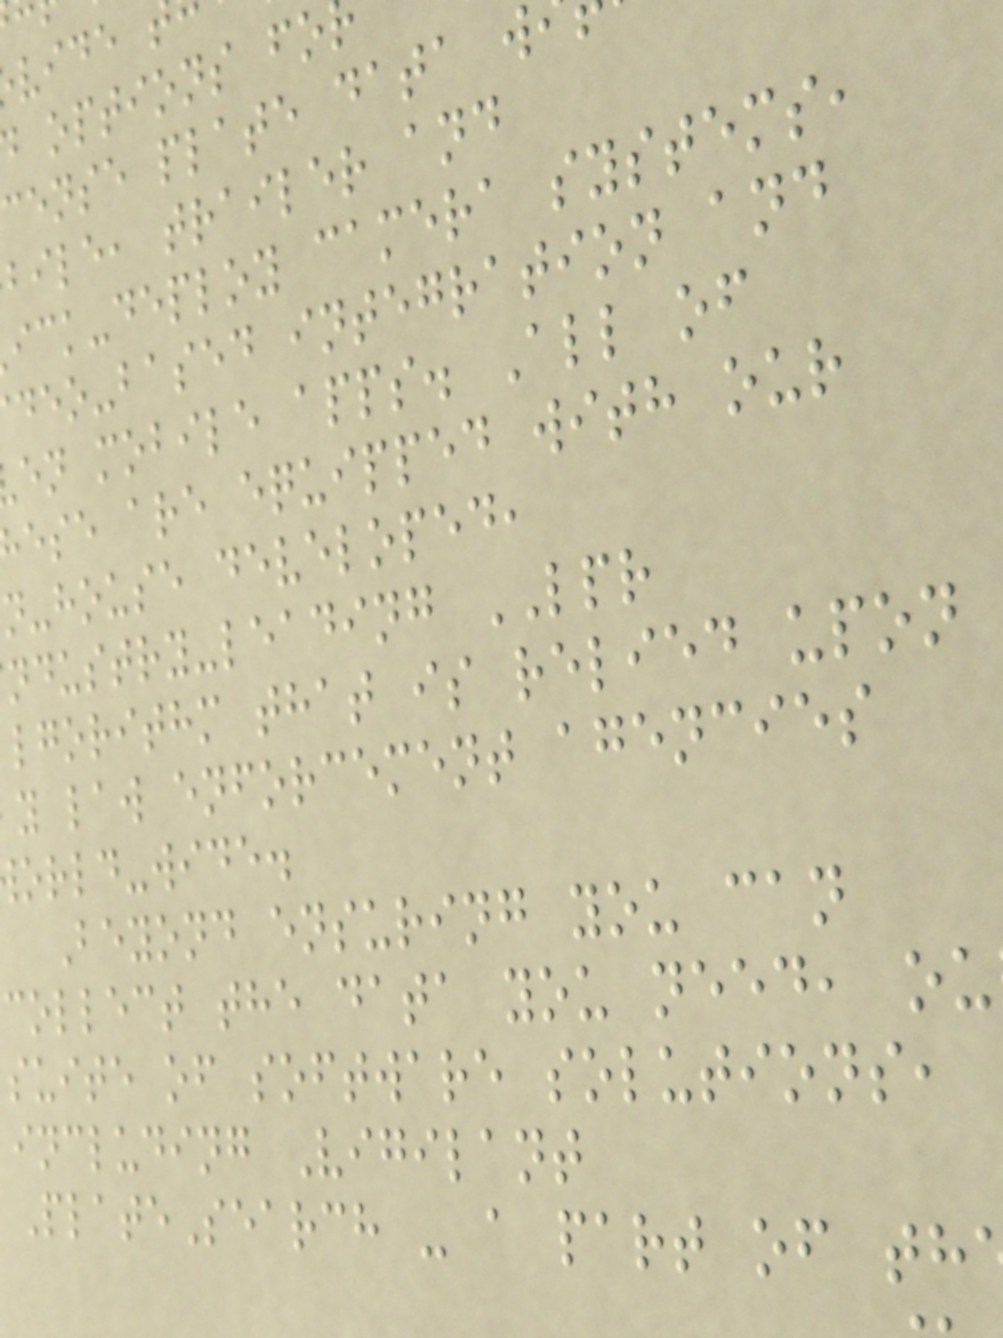options fo
cense plate data w
bile, trailer and
ick-deploy camera systems,
deo-based integration and
en mobile apps. All of
ese are equipped with our
n-house developed,
ndustry-leading LPR
lgorithm that is relied upon
y law enforcement agencies
orld-wide.
Beyond ensuring you can
collect the data you need, ou
suite of software solutions,
including Vigilant
PlateSearch - a part of th
